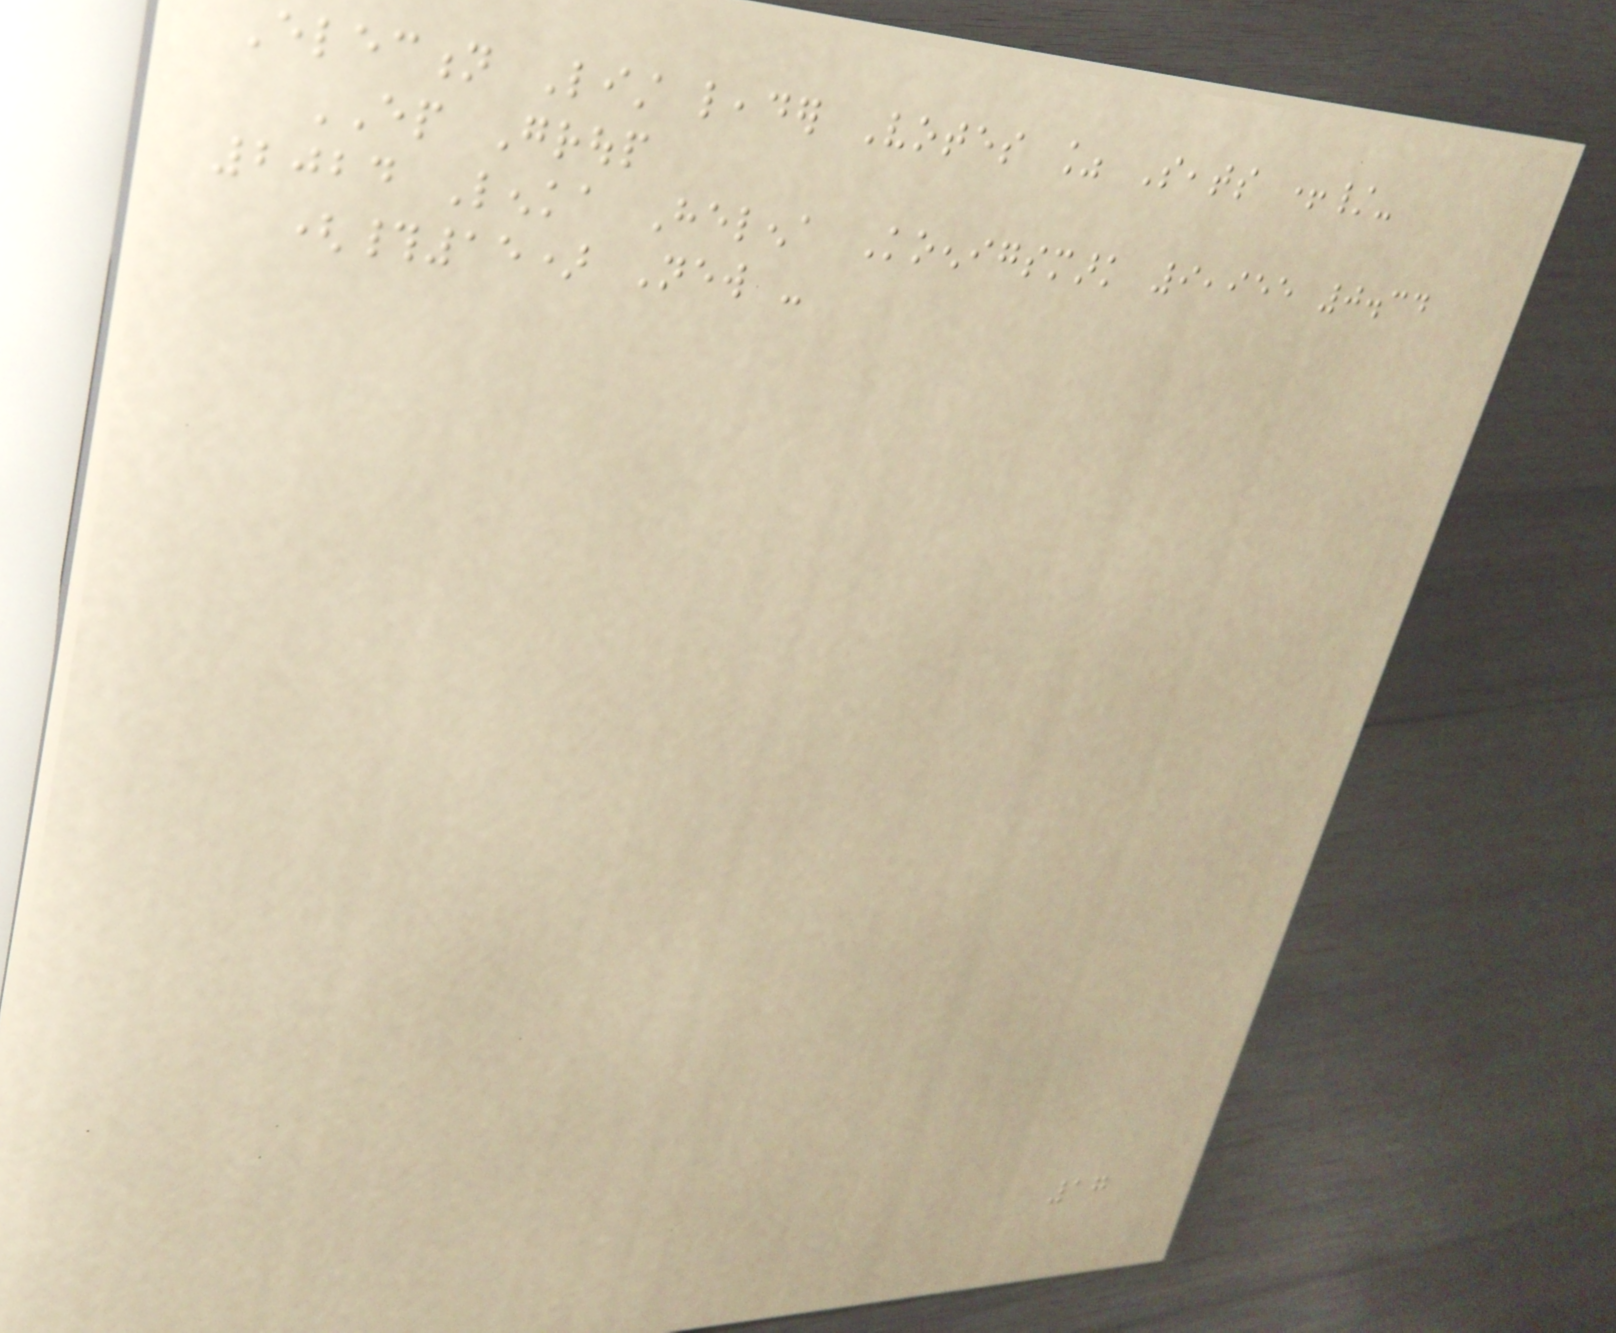Election List leader Votes % Seats +/-
EP Group
2024 Lenka Helena Koenigsmark 9,955 0.34
(#15) New -
17
